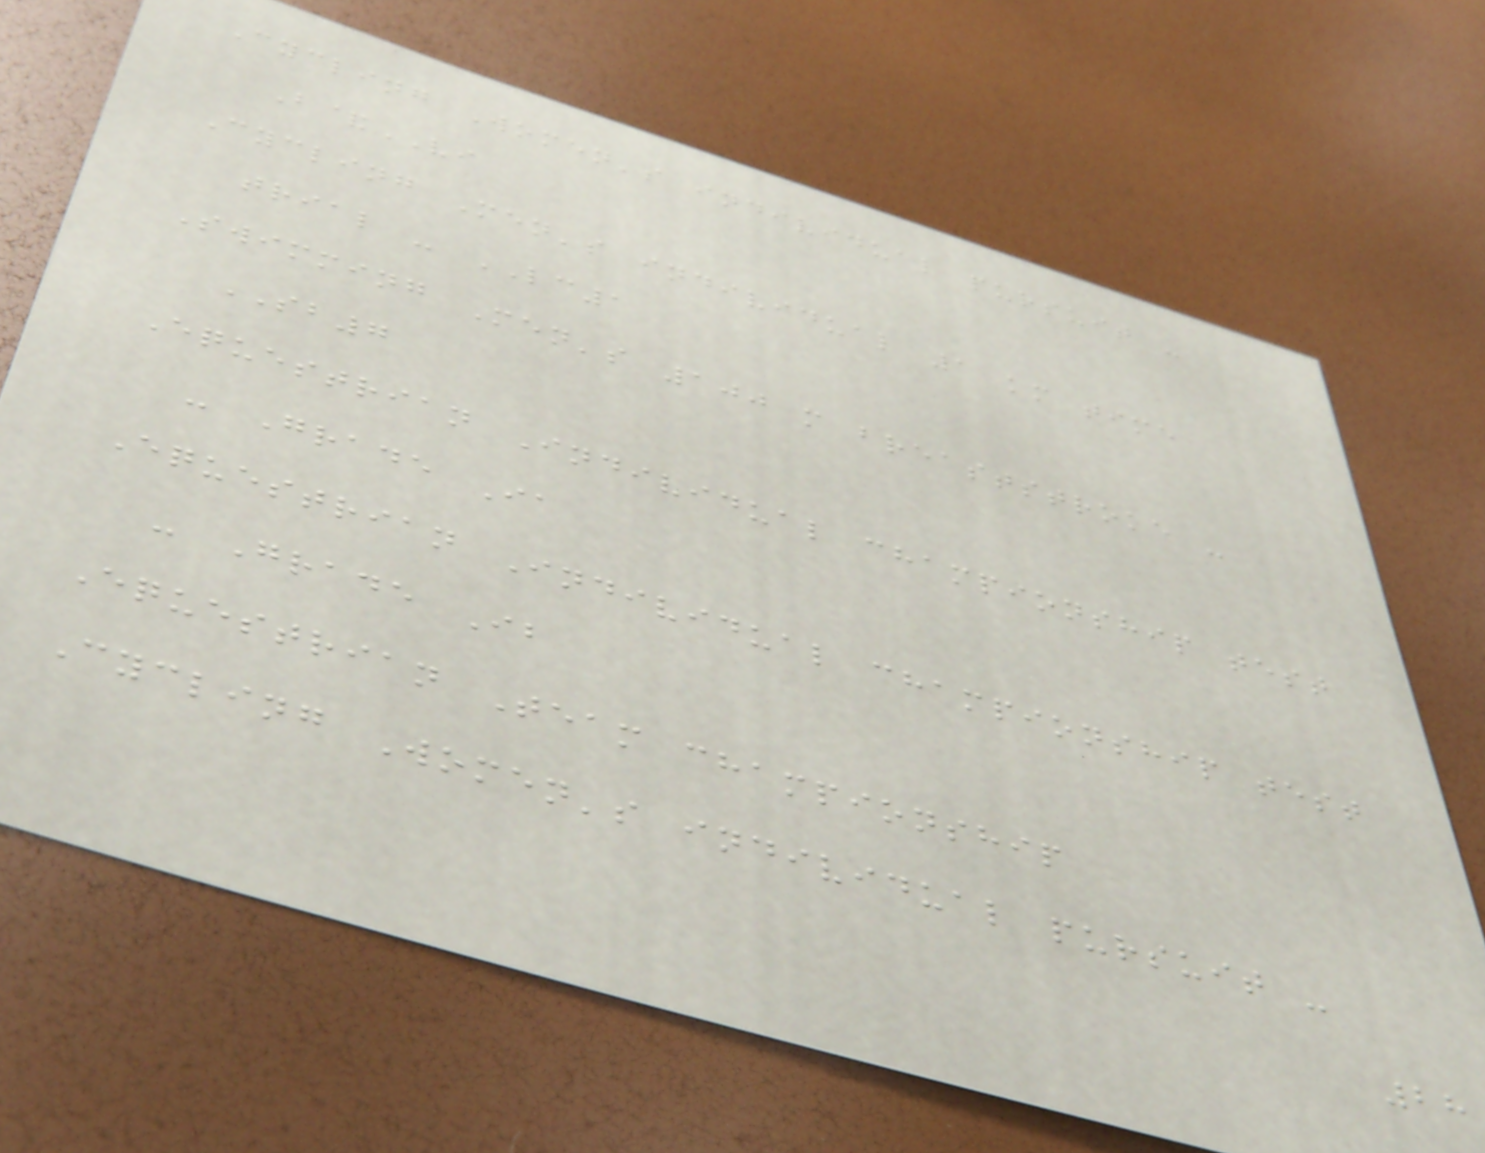Cycling Women's individual pursuit -
B&VI
Cycling Men's individual 1 km time
trial - LC1
Swimming Men's 100 m breaststroke -
SB7
Equestrian Individual championship test
- Grade Ia
Equestrian Individual championship test
- Grade Ib
Equestrian Team championship
Cycling Women's individual pursuit -
28
